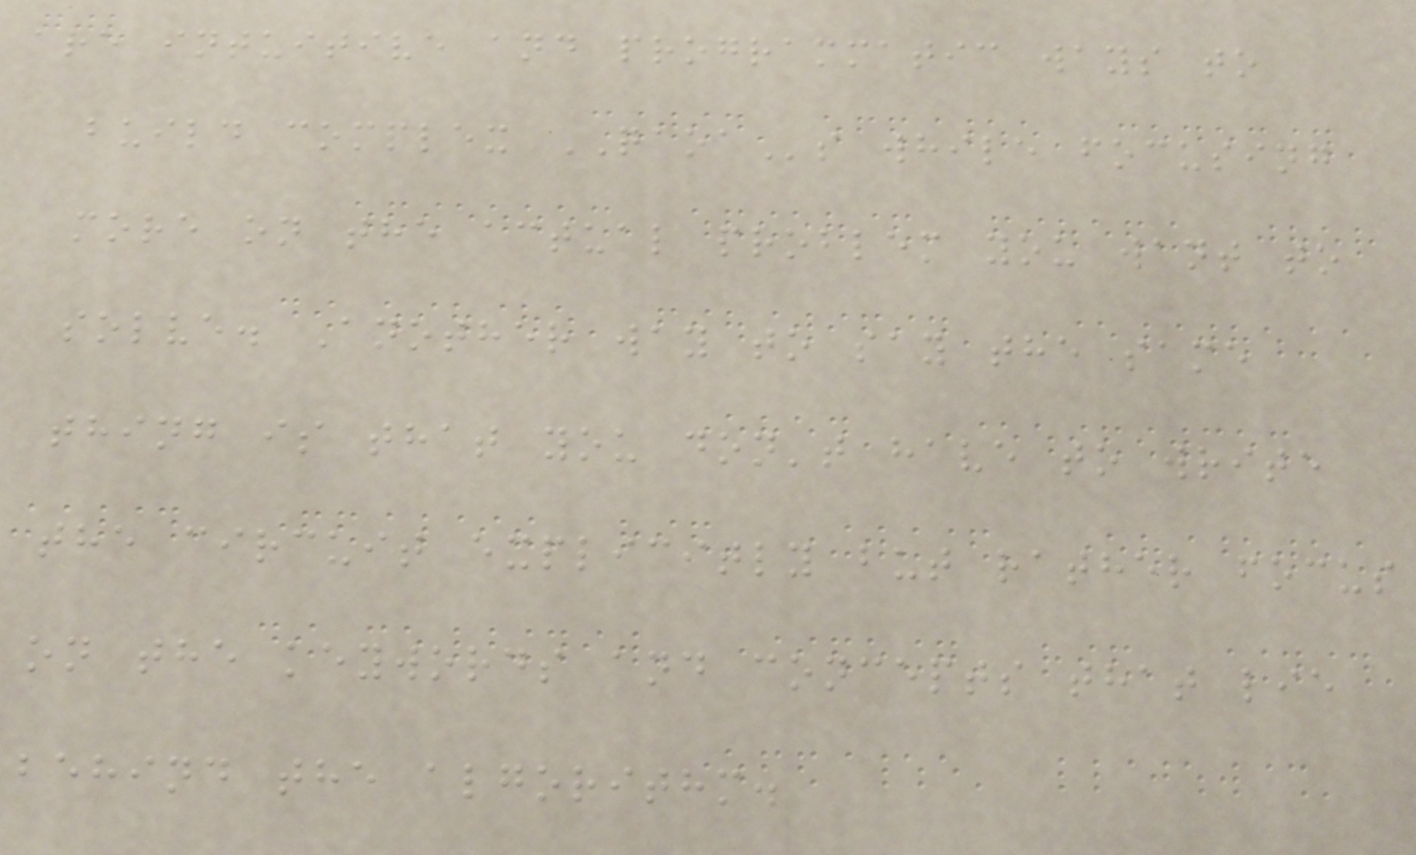are intuitive and programmatic ways to
build complex QAOAs while focusing
more on the actual problem you want to
solve. Another way to say the same
thing is that you don't have to write
the circuit explicitly but rather focus
on the keywords and concepts that lie
behind the algorithm.
